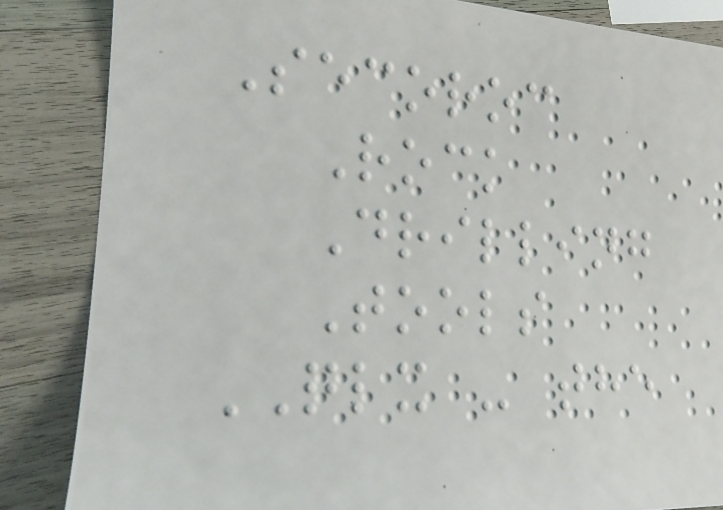Secoroc
Rock
Drilling
Tools
QLX - the
